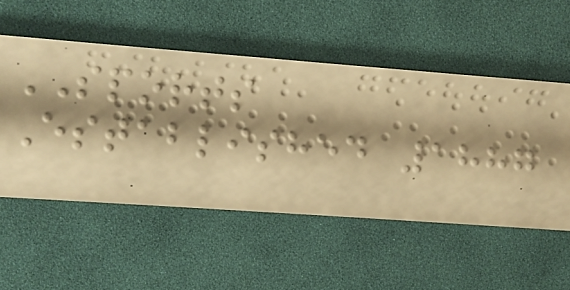SPORTS
Established 1887
